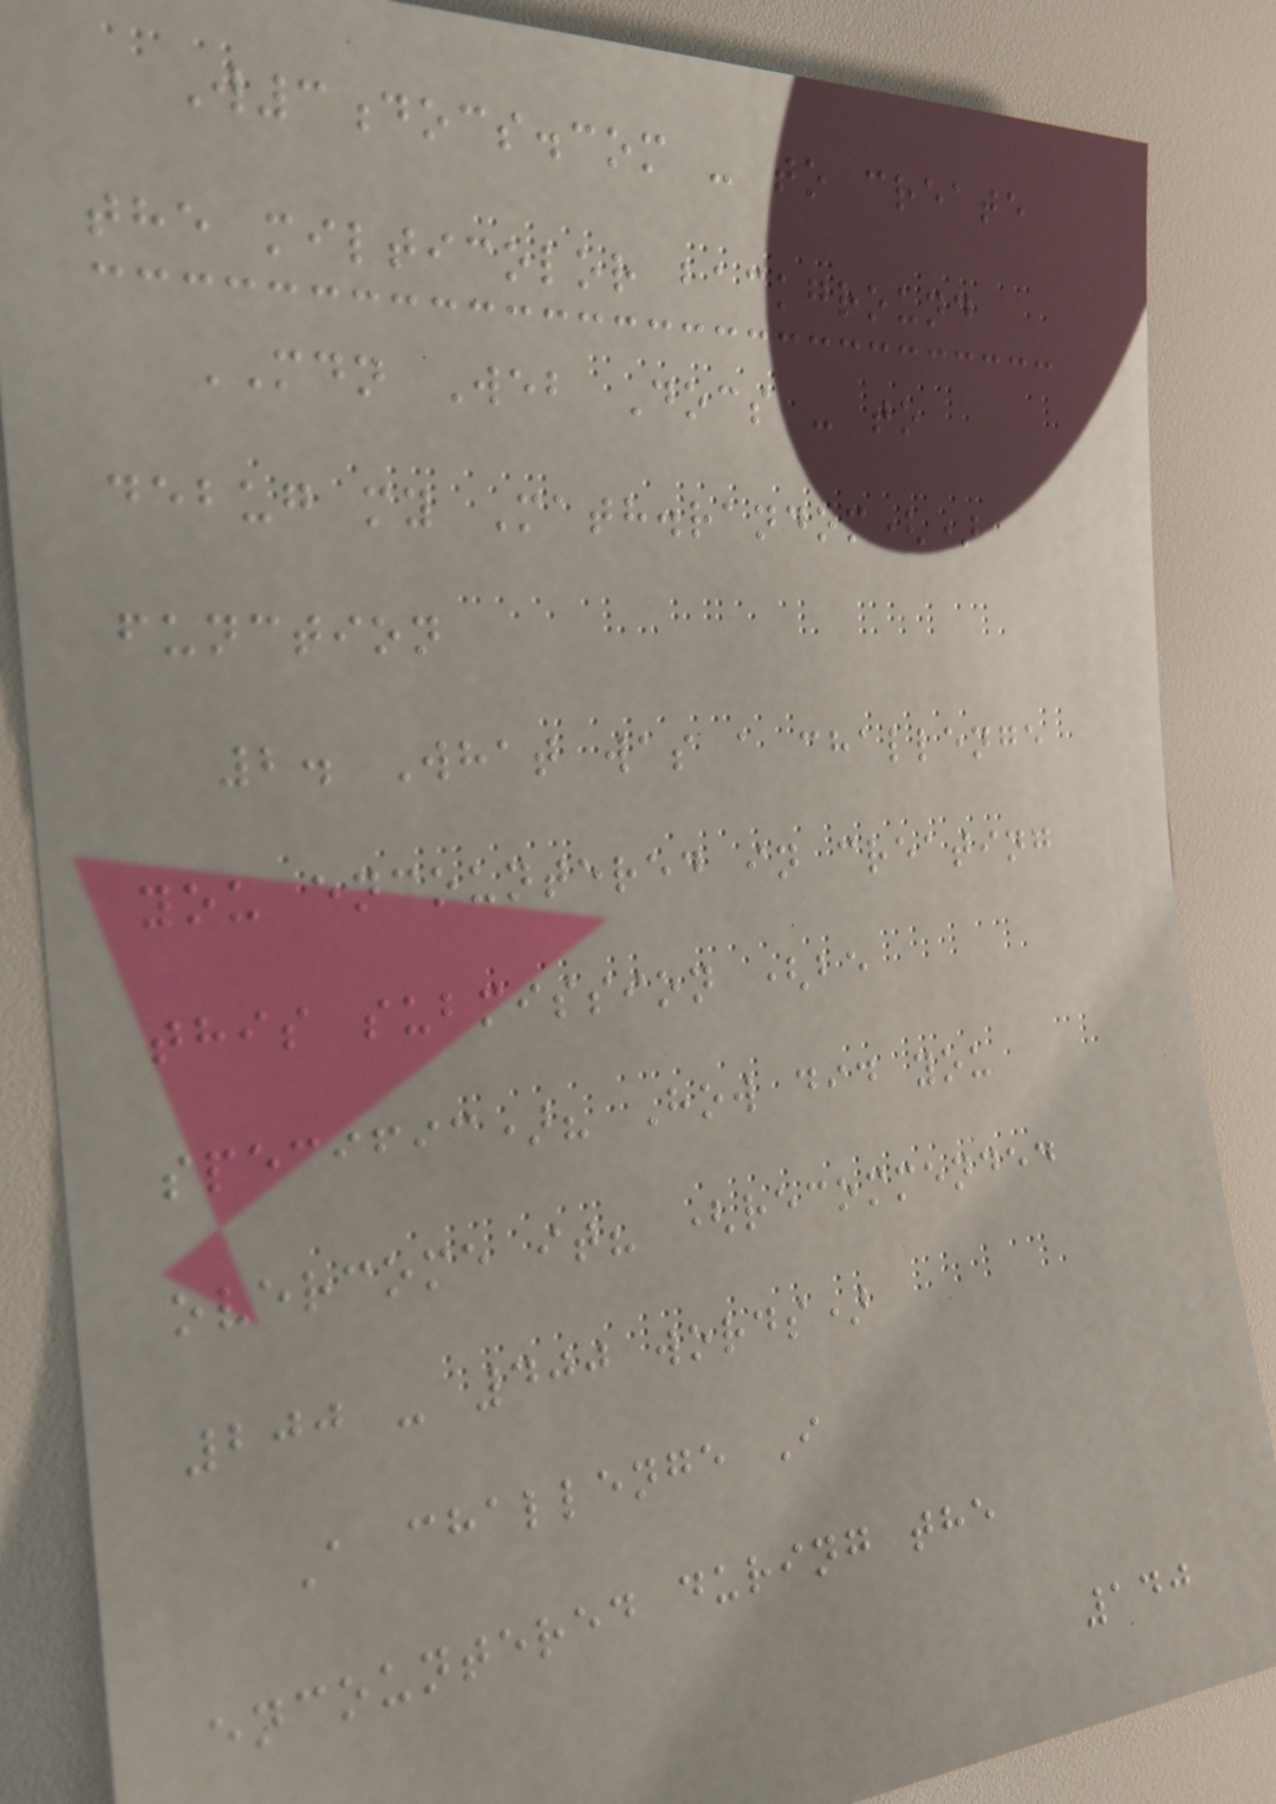W3docs.com - to create
the milticolor background
MDN Web Docs - to
debug my Math.random()
function
2. What was a challenge
you encountered in creating
this submission (be
specific)? How did you
overcome it? (recommended
200 - 400 words)
A challenge I
encountered during the
140
